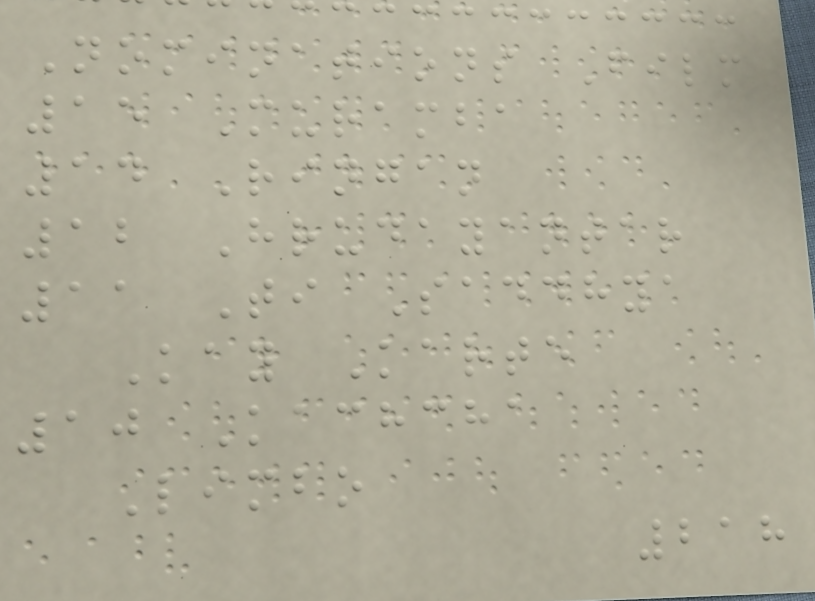Nominations Film
15 Muramba
14 Ringan
12 Hrudayantar
11 Ti Saddhya
Kay Karte
10 Kachcha
Limbo
218
